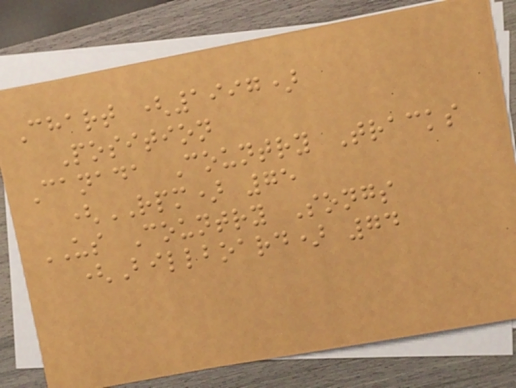Chart (1997)
Position
Canada Country Tracks
(RPM) 75
US Country Songs
(Billboard) 74
